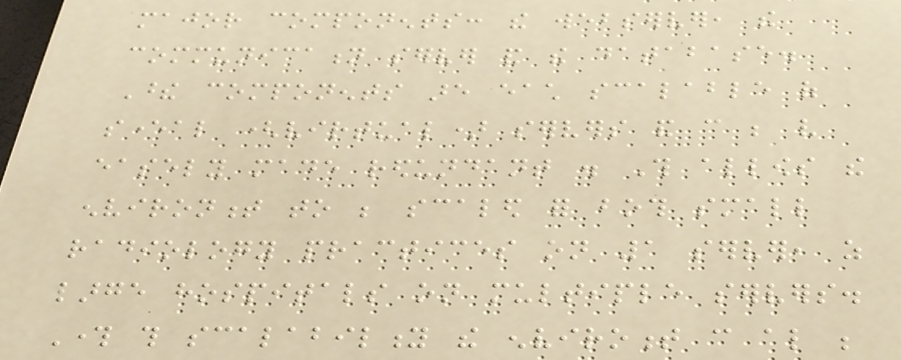major components: the webserver, the
communication server and the database.
These components are each scalable of
several (virtual) servers and can be very
easely made redundant . This allows the
environment to be scaled for both small
radiology practices on 1 server, as
large hospitals on multiple servers.
Through this scalability the enviroment can also be
